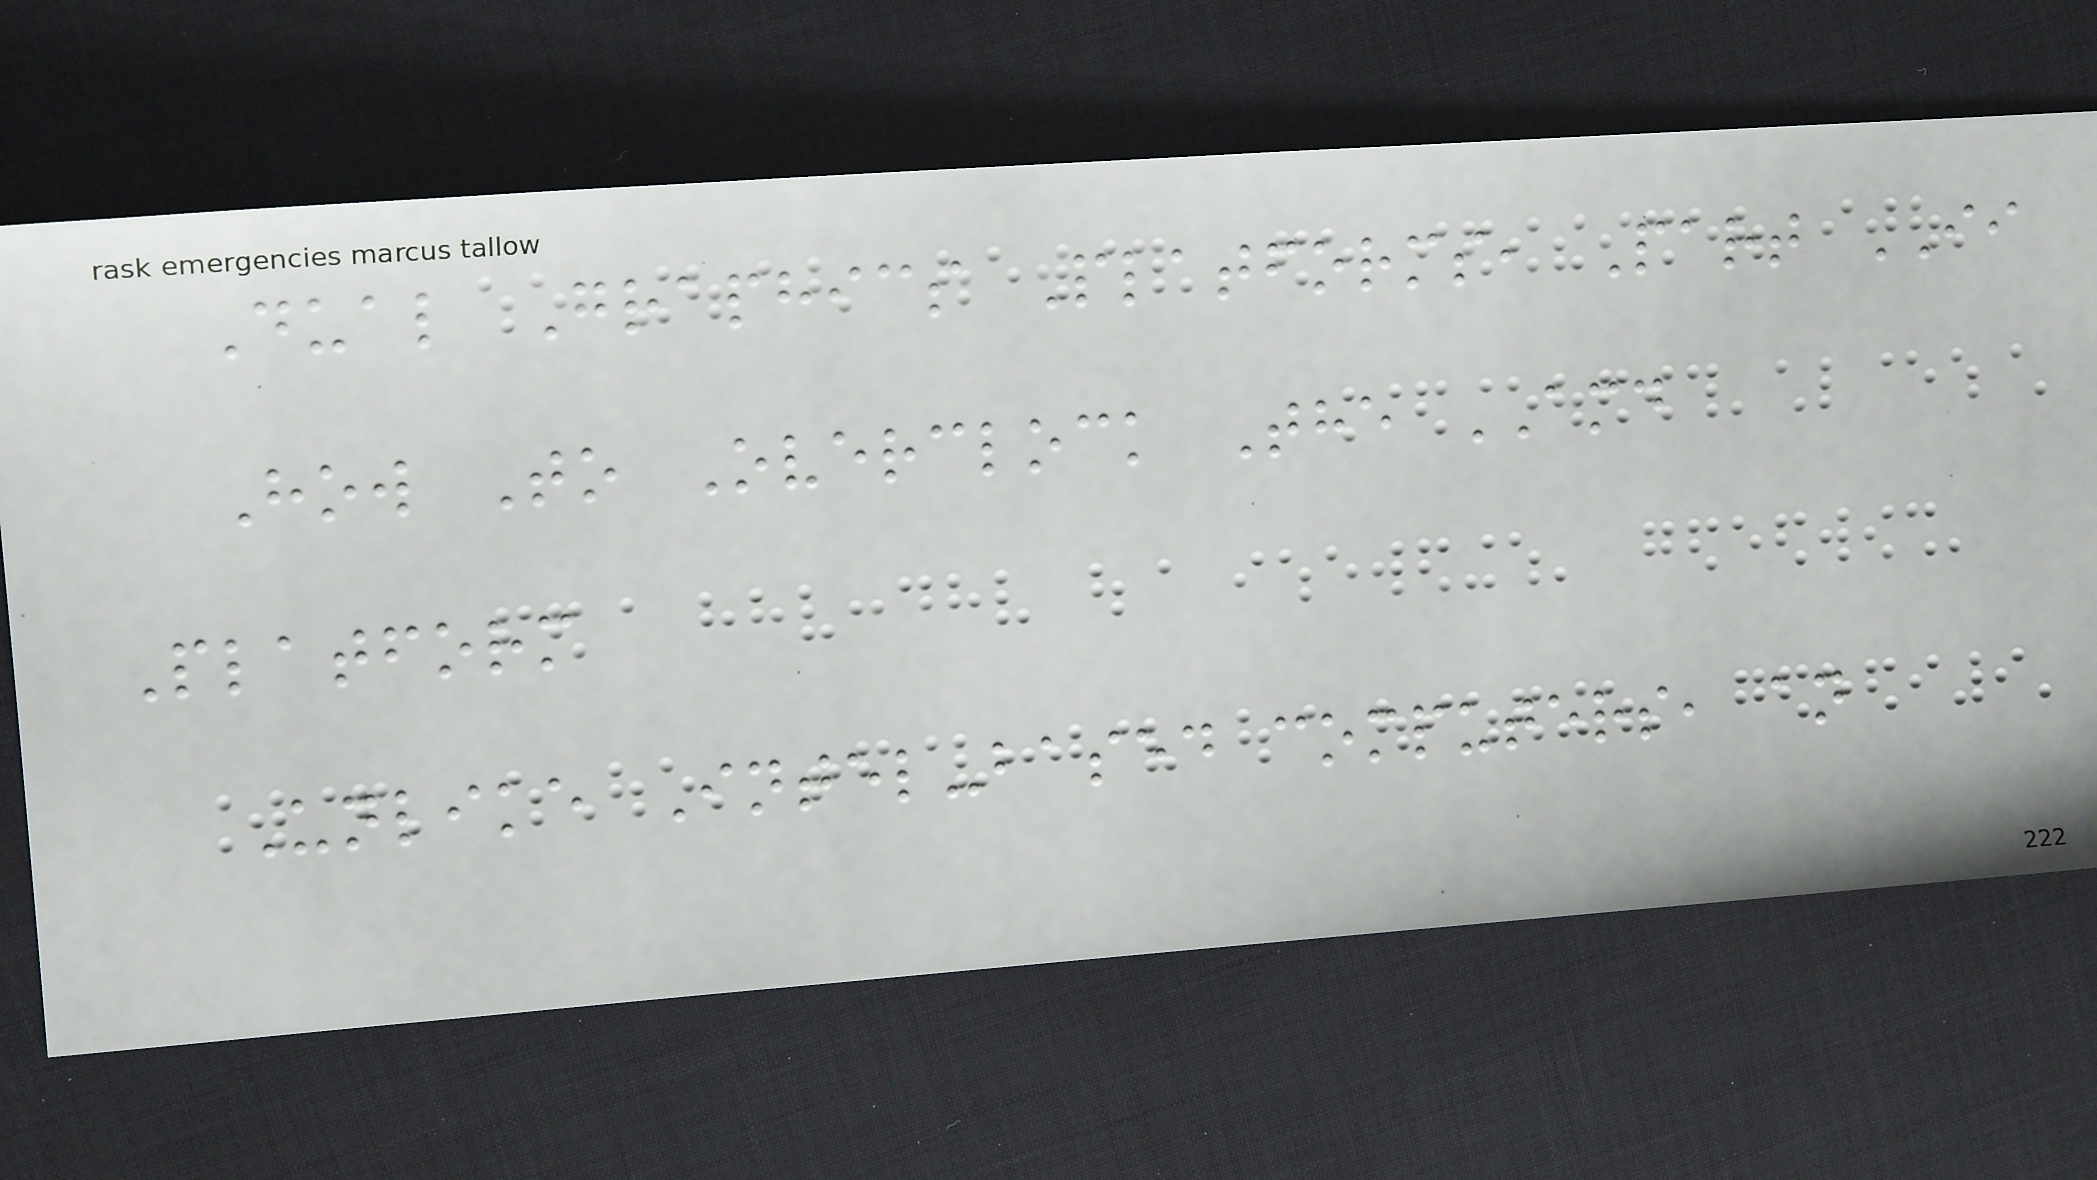Dual Graphics Platforms, Part II
How To Overclock The AMD
Platform
Unlike Intel-based computers, an
